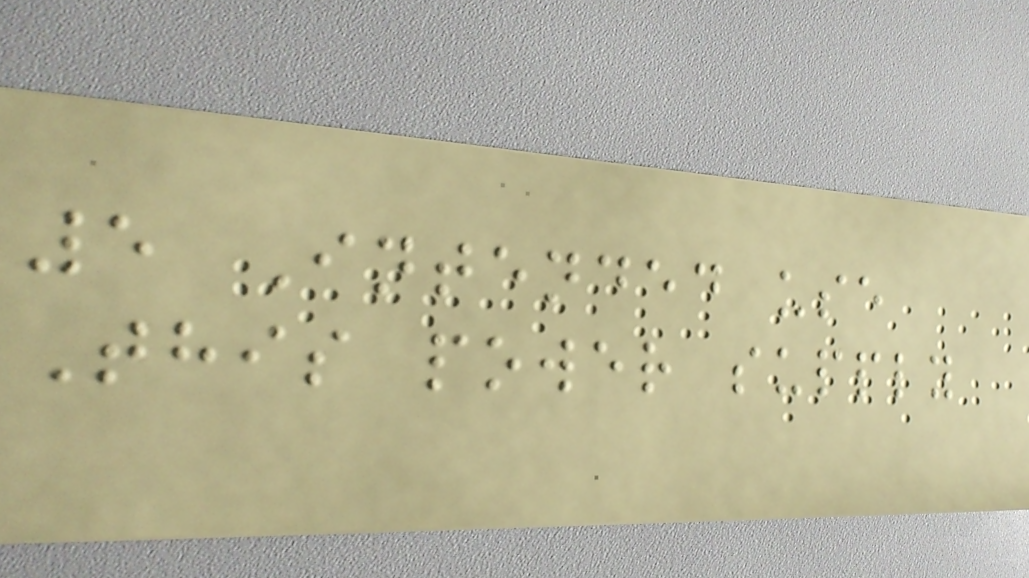5 Intended use
This power supply
